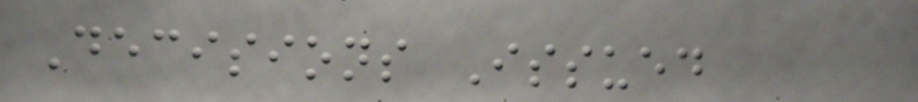Decisions Issued
